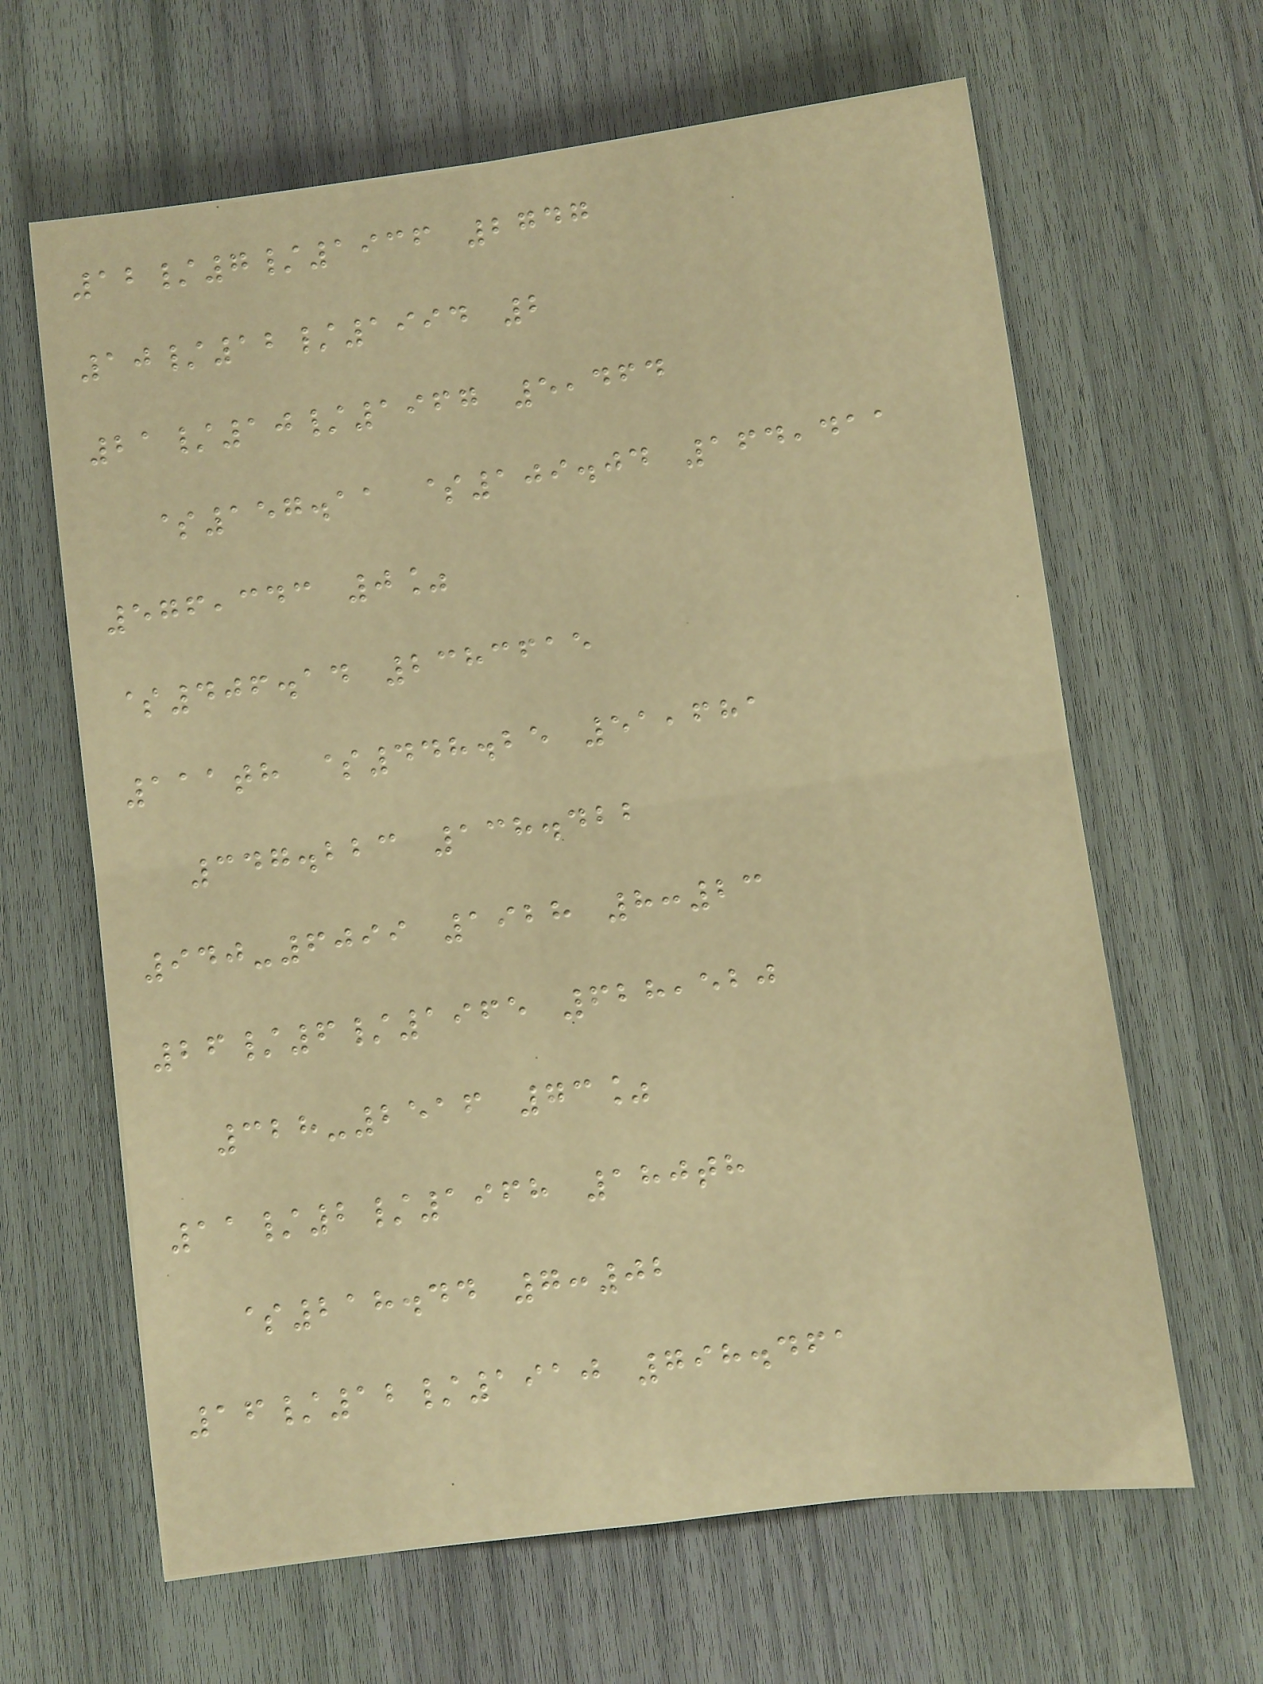12/7/1936 2747
10/12/1994 2
21/10/1967 5,464
$157.11 $109.04 164,411
576,343 0%
$406.14 2383615
111th $448.25 51,681
347.223 138.422
940-6099 1928 8:23
26/6/1965 628,520
328-2516 73%
11/2/1968 180th
$218.44 7:02
16/12/1910 798.461
